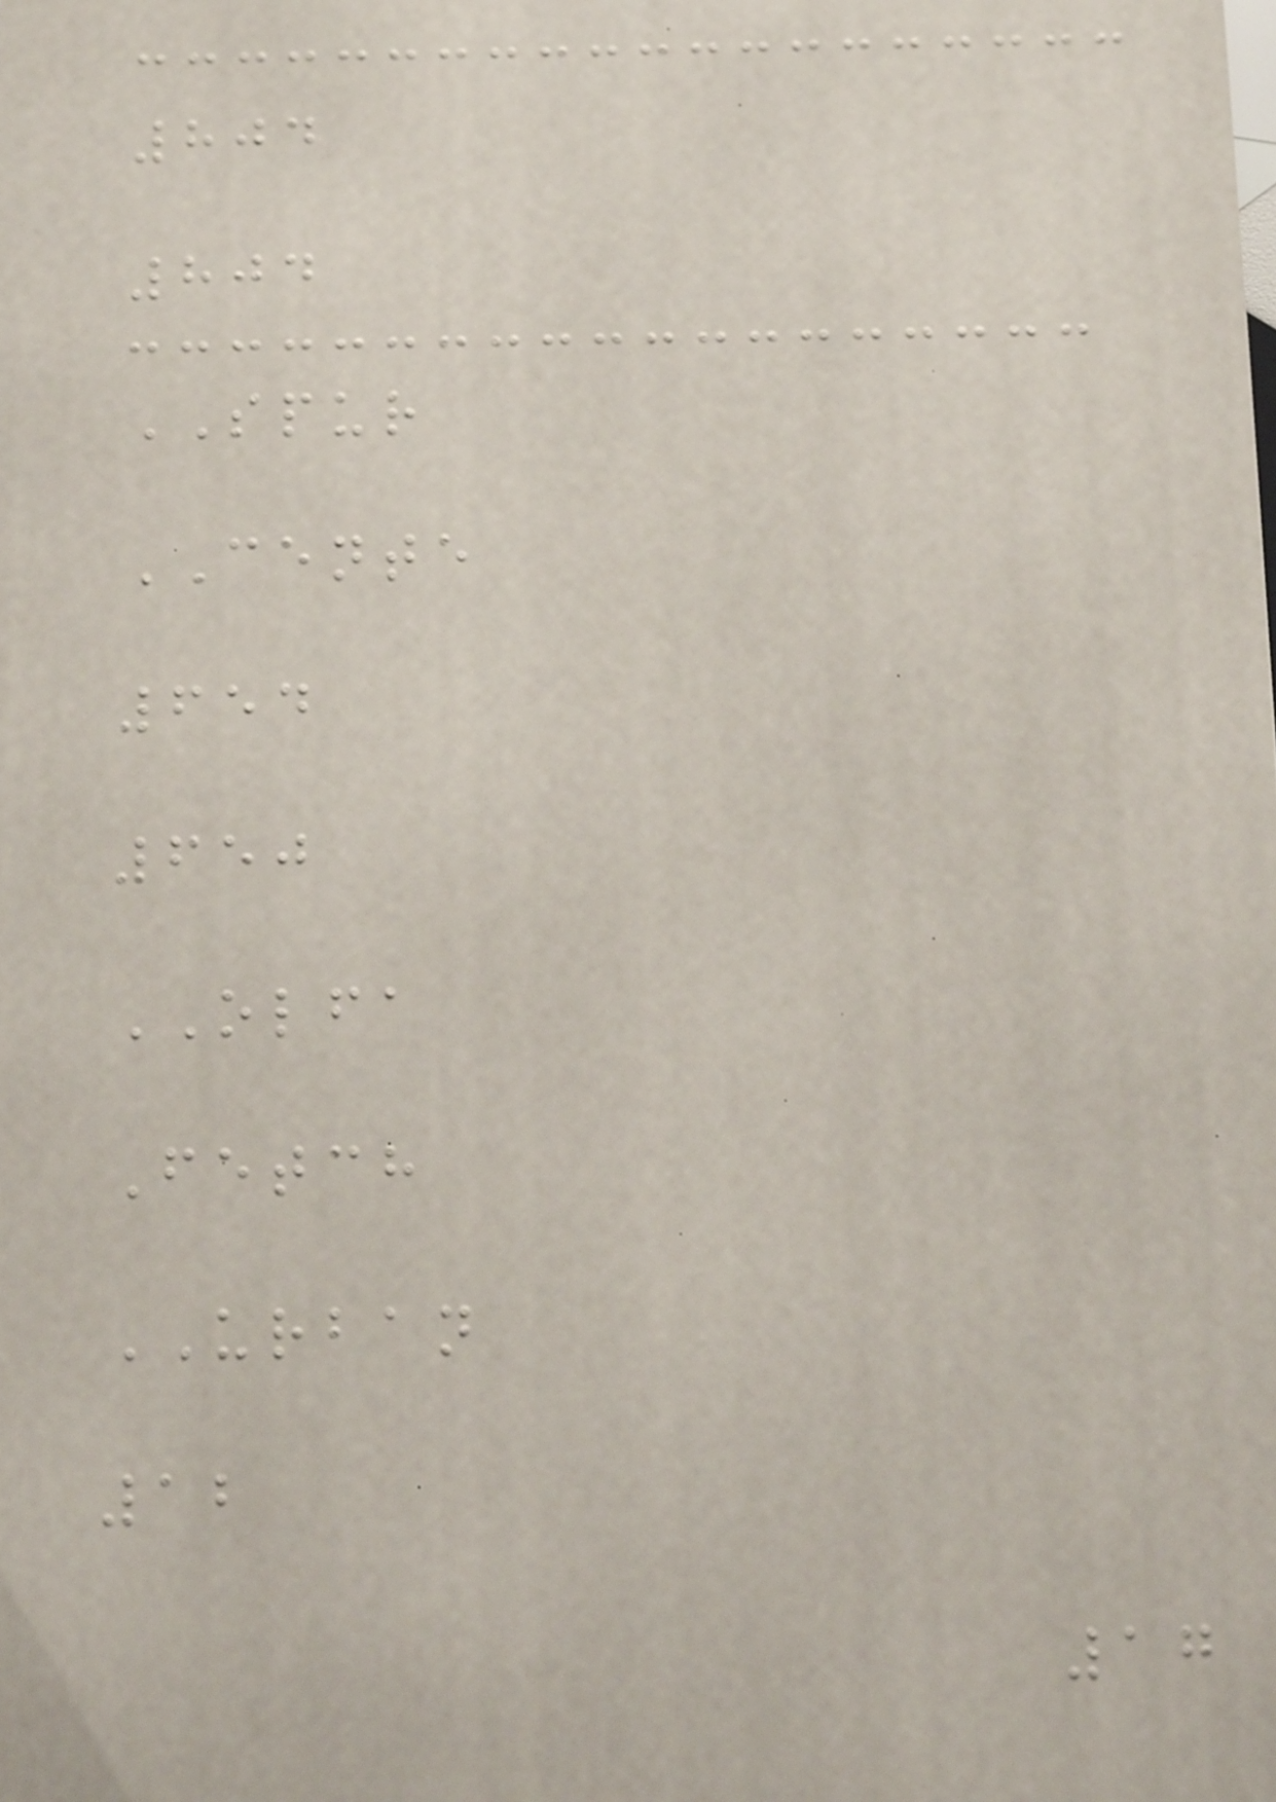804
804
SPUR
CENTE
654
650
OLFA
Fetch
URBAN
12
17
